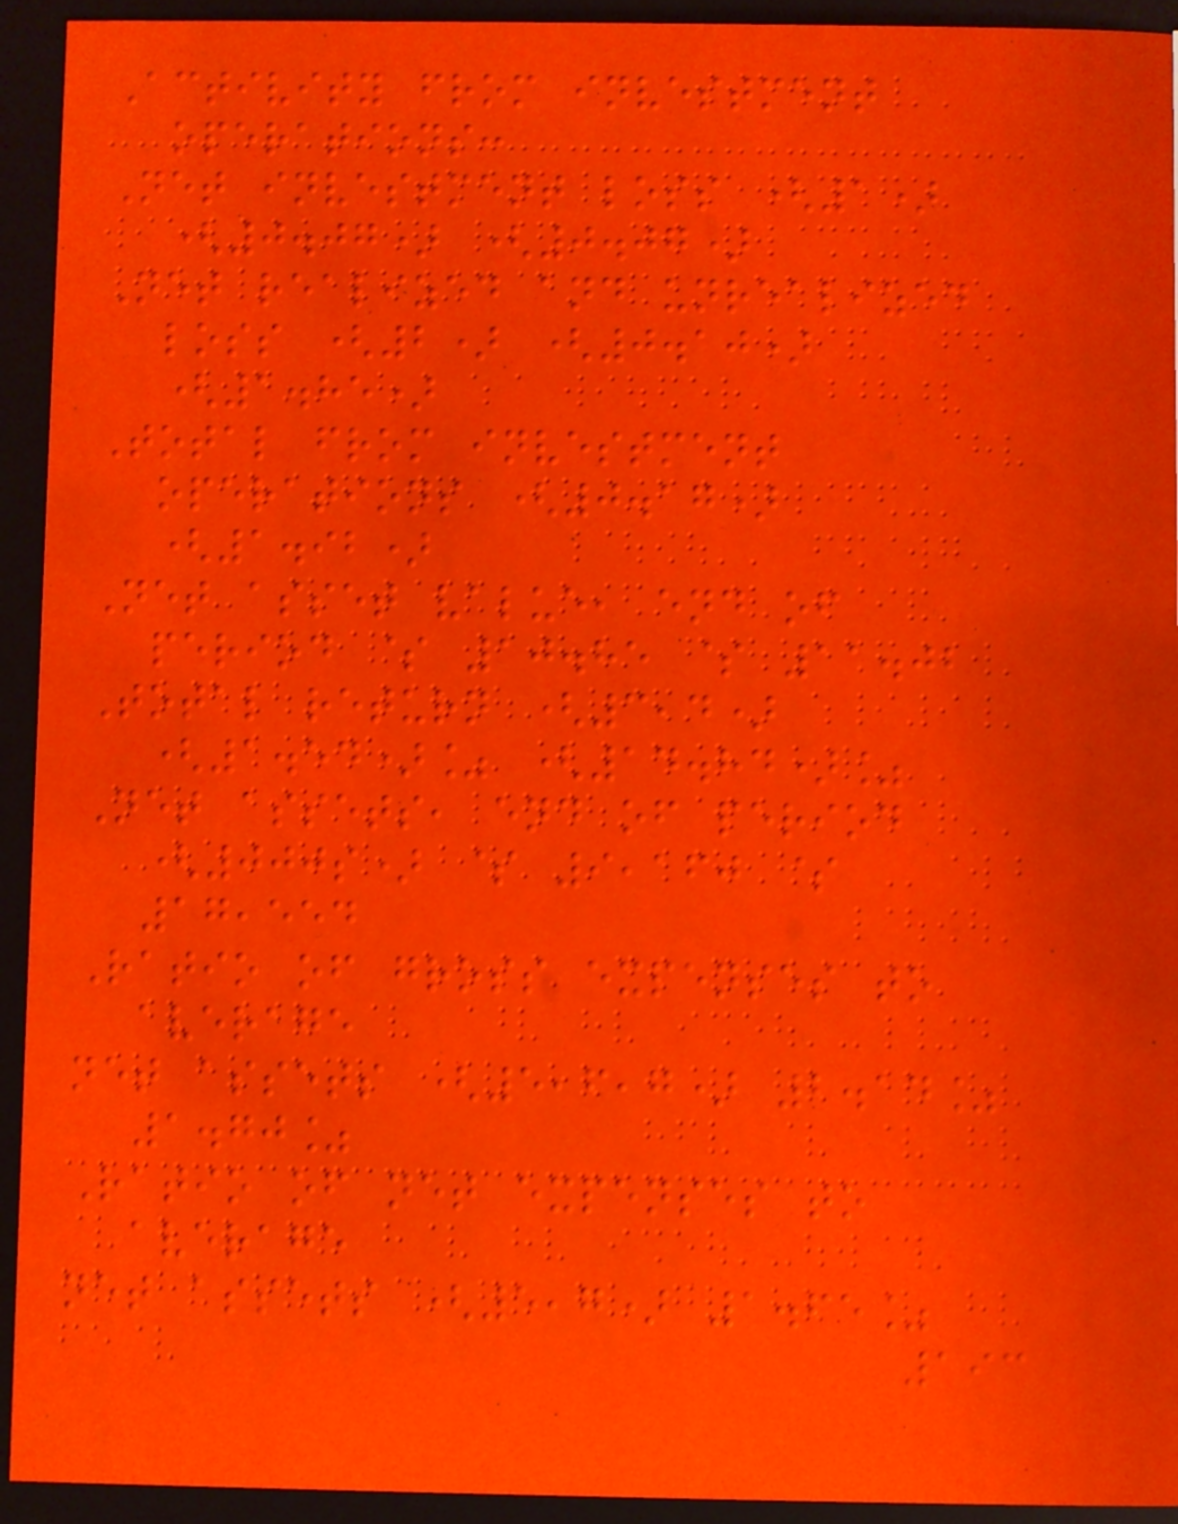Activity from investment
operations:
Net investment loss (1)
(0.07) (0.07)
Net realized and unrealized
loss (2) (0.10)
(1.85)
Total from investment
operations (0.17)
(1.92)
Net asset value, end of
period $ 10.85 $ 11.02
Total return (3,4)
(1.54)% (14.84)%
Net assets, end of period
(000s) $ 9,160 $
17,554
Ratio of gross expenses to
average
net assets (5,6,7) 2.14%
1.70%
Ratio of net expenses to
average
net assets (5,7) 1.65%
193
